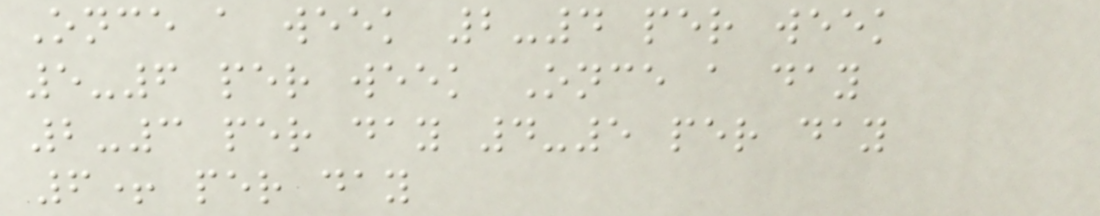Once a week 2-4 per week
5-6 per week Once a day
2-3 per day 4-5 per day
6+ per day
